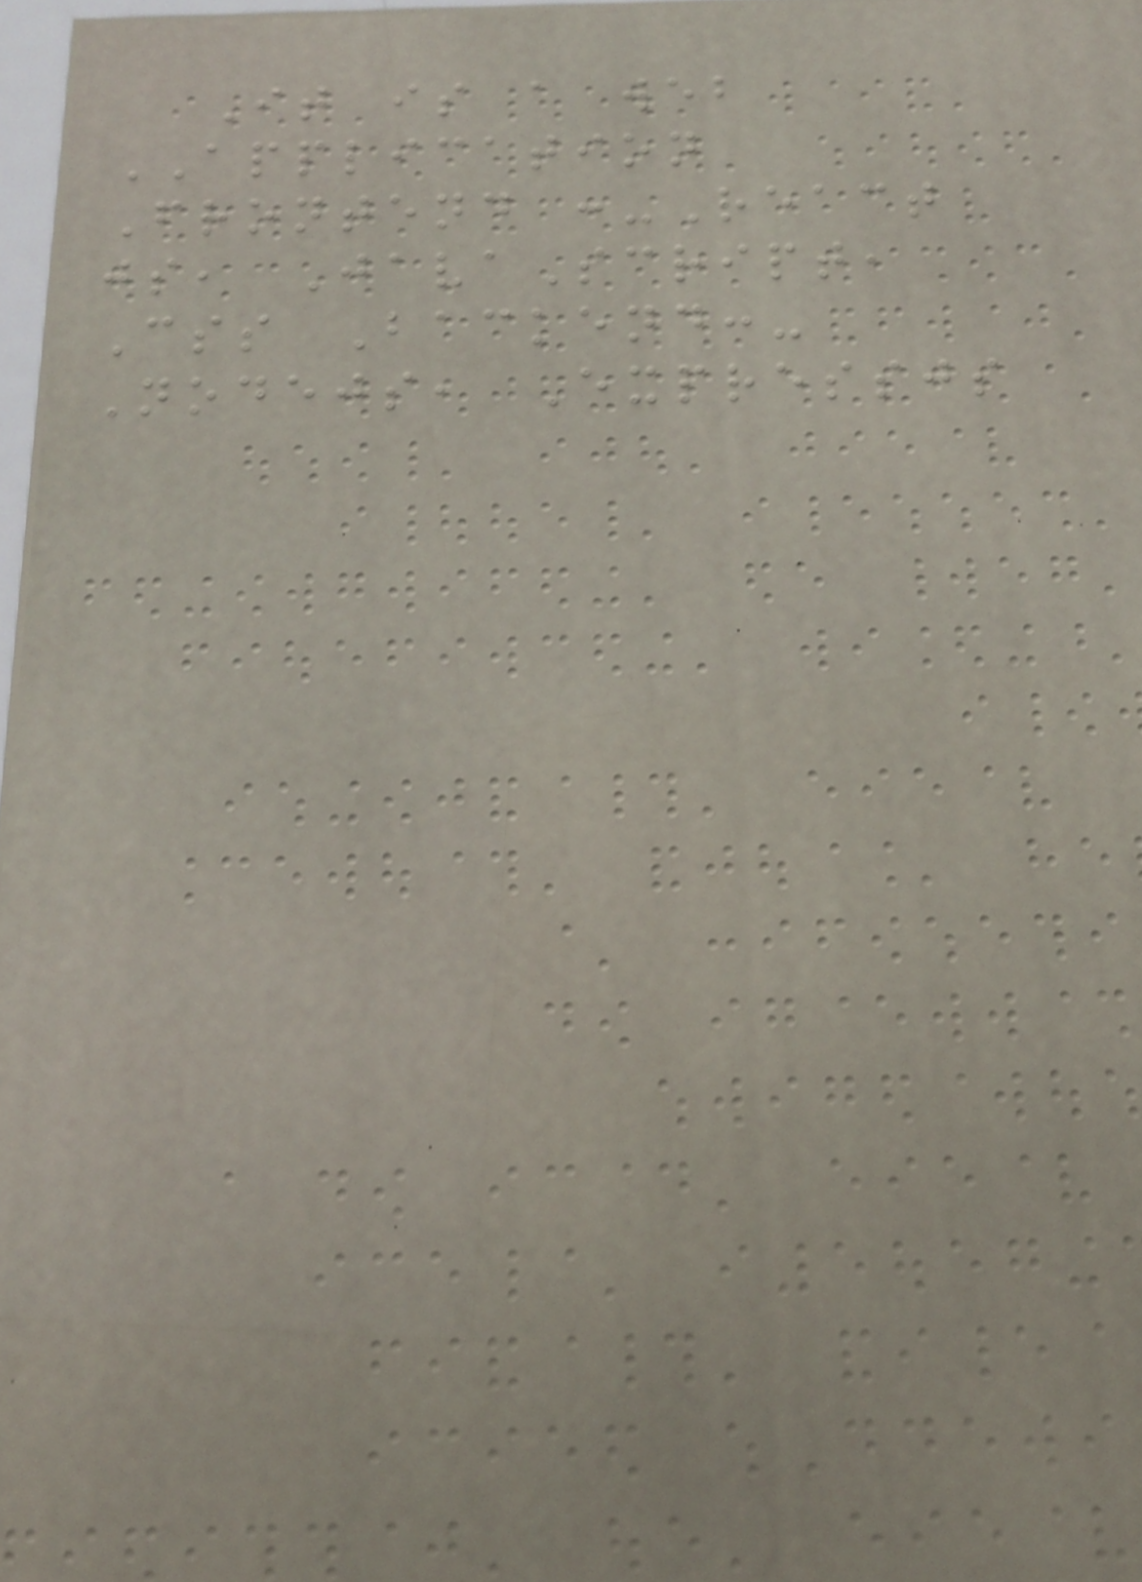It is a web
APPLICATION
Frontend :-React
js, JavaScript,
Css Backend:-
Nodejs, Expressjs
